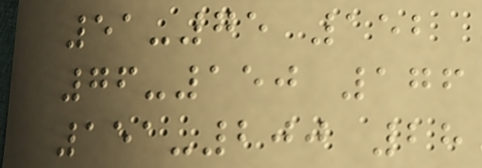51-75 152
76-150 176
151-200 28
